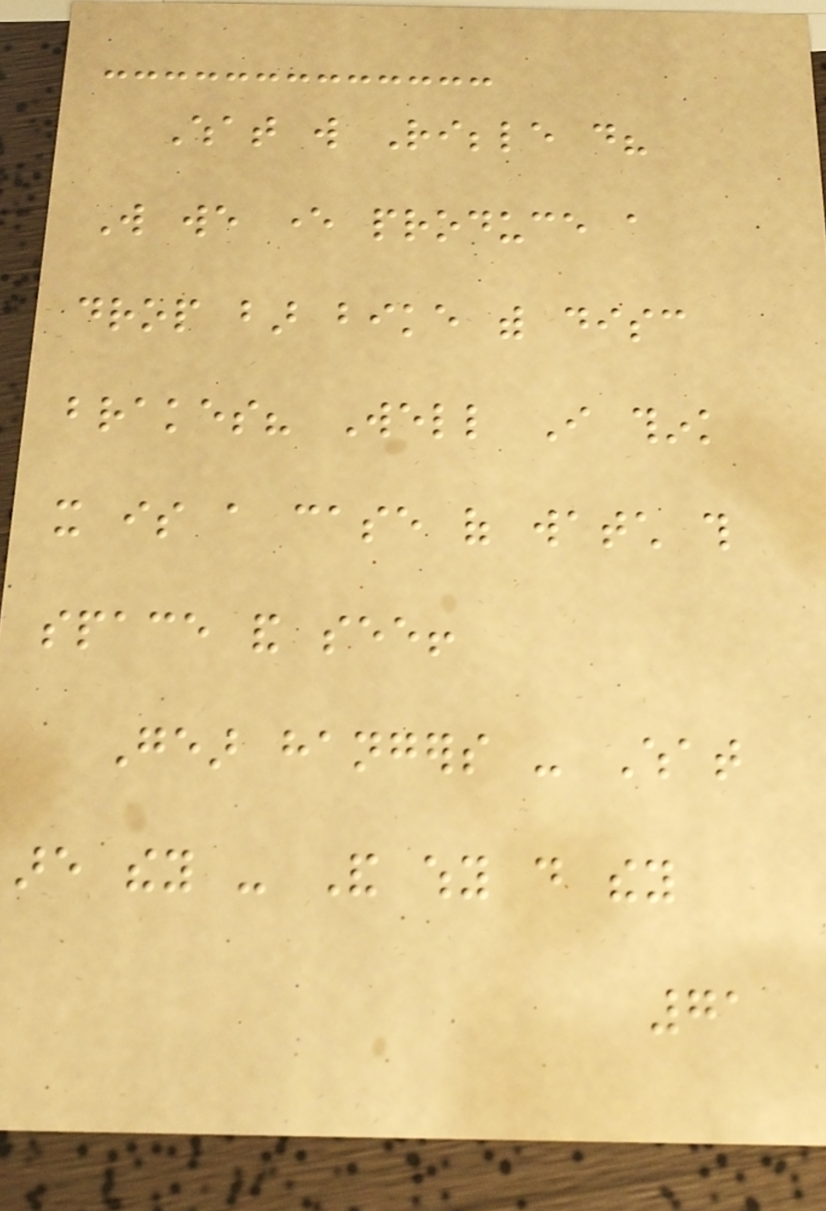What will Ribble do?
Will we ever produce a
drop bar bike with disc
brakes? Well I think
it is a case of watch this
space and see!
Gear hangers - What
are they - And why do they
71
